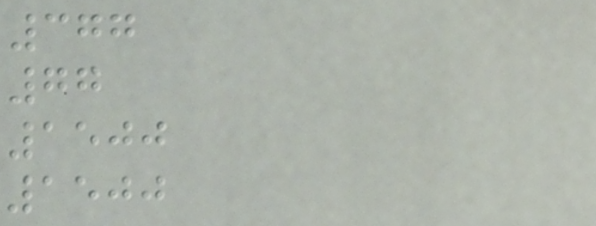377
77
1500
1500
